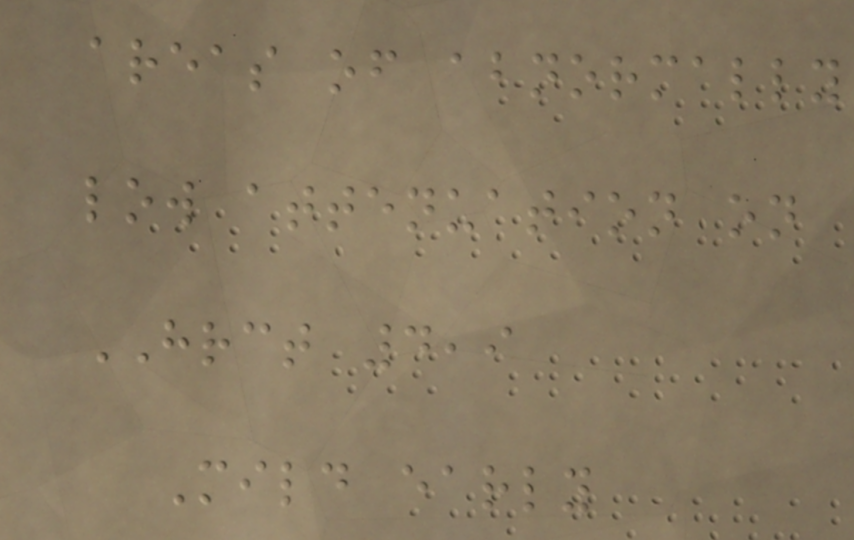areas of abnormally
low attenuation on
HRCT 4,9
Mild early
